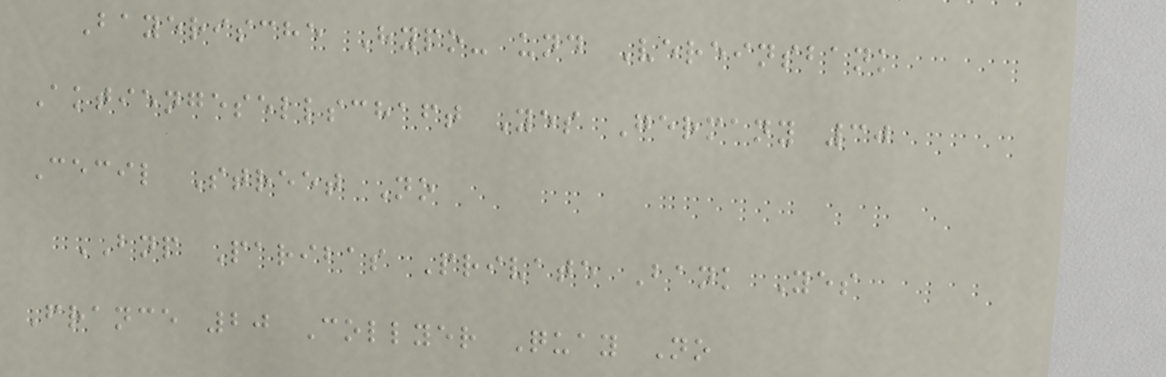Bayerische Hypo- und Vereinsbank
Aktiengesellschaft Yes Germany 30
Cecil Street No
BNP Paribas Private Bank Yes
France 20 Collyer Quay No
